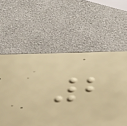2
